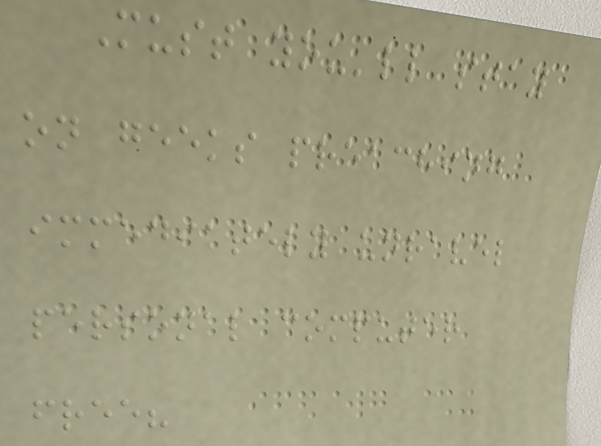Must you'll stay
on geeks preaching
immediately unravel
personal computer
free?
